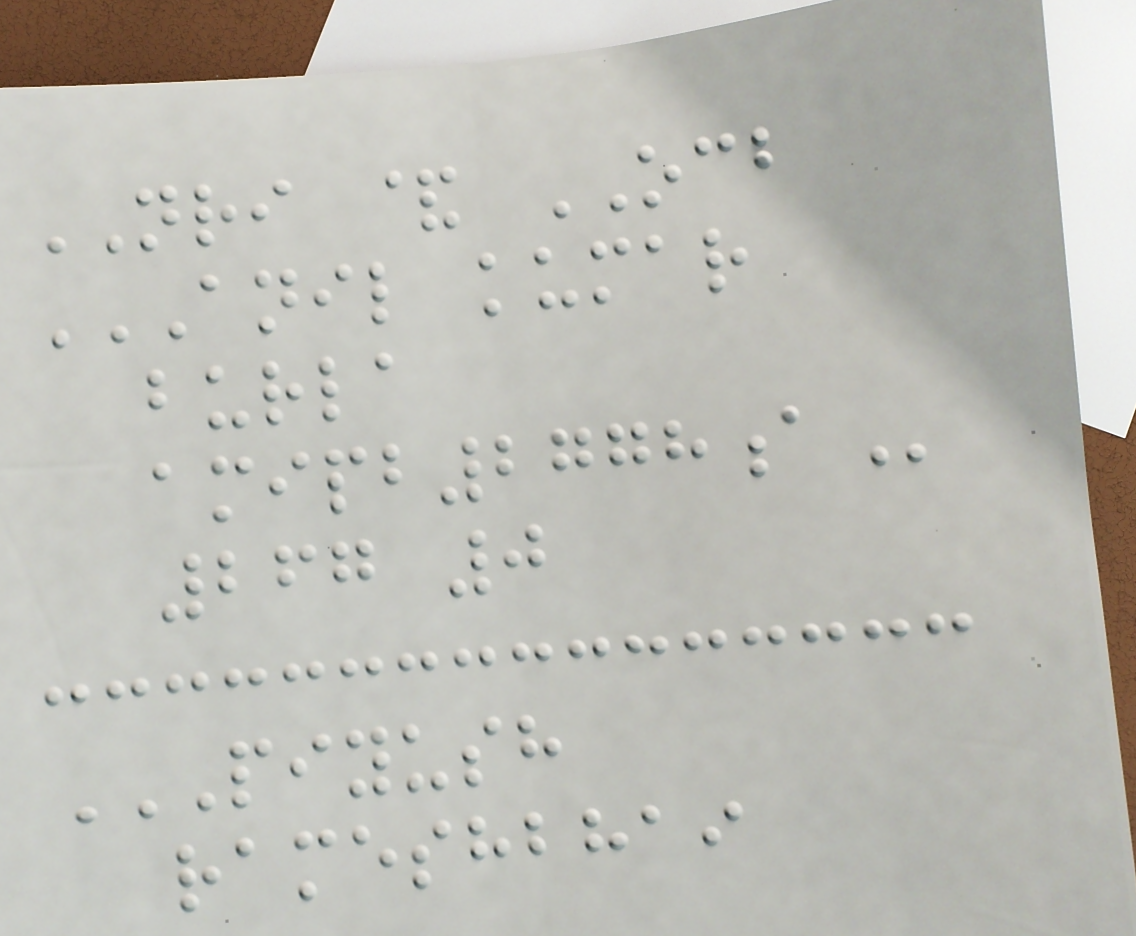NRI & OCB
ANIL KUMAR
BURLA
AMIPB2778A
267 0
PIYUSH
RAMESHBHAI
